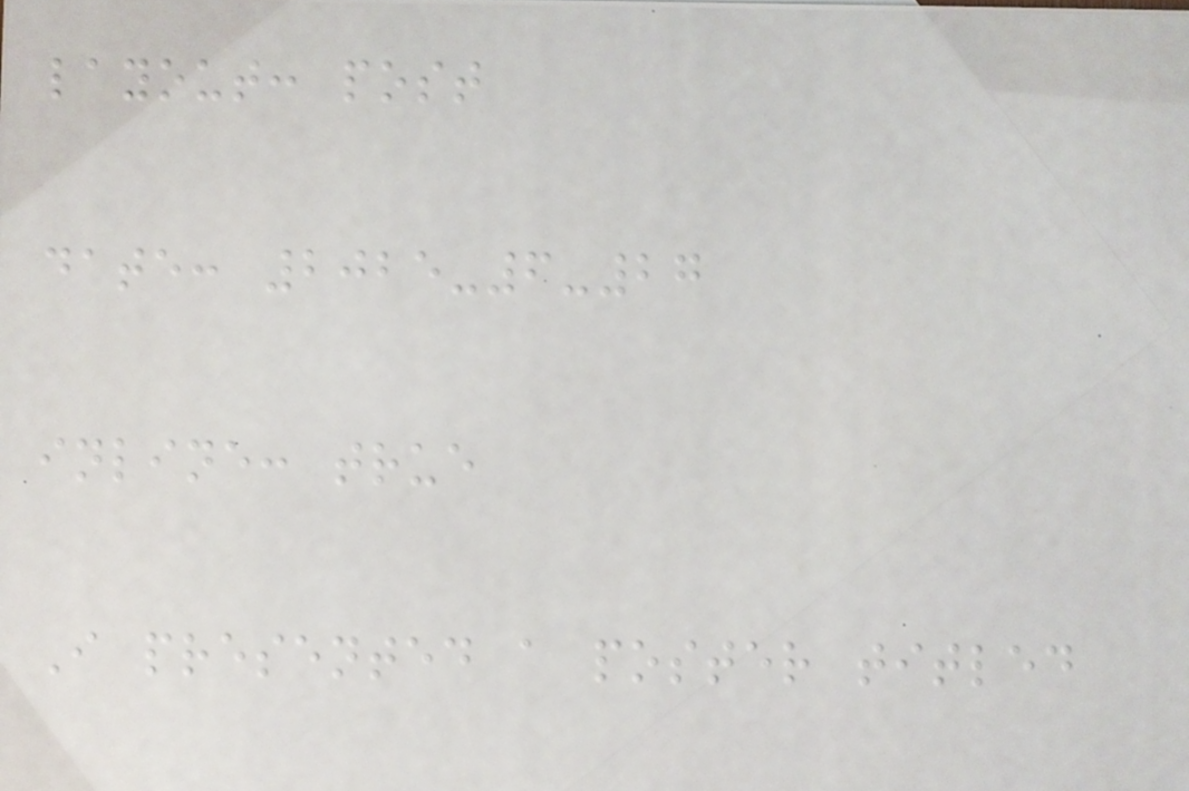layout: post
date: 2025-6-27
inline: true
I presented a poster titled
